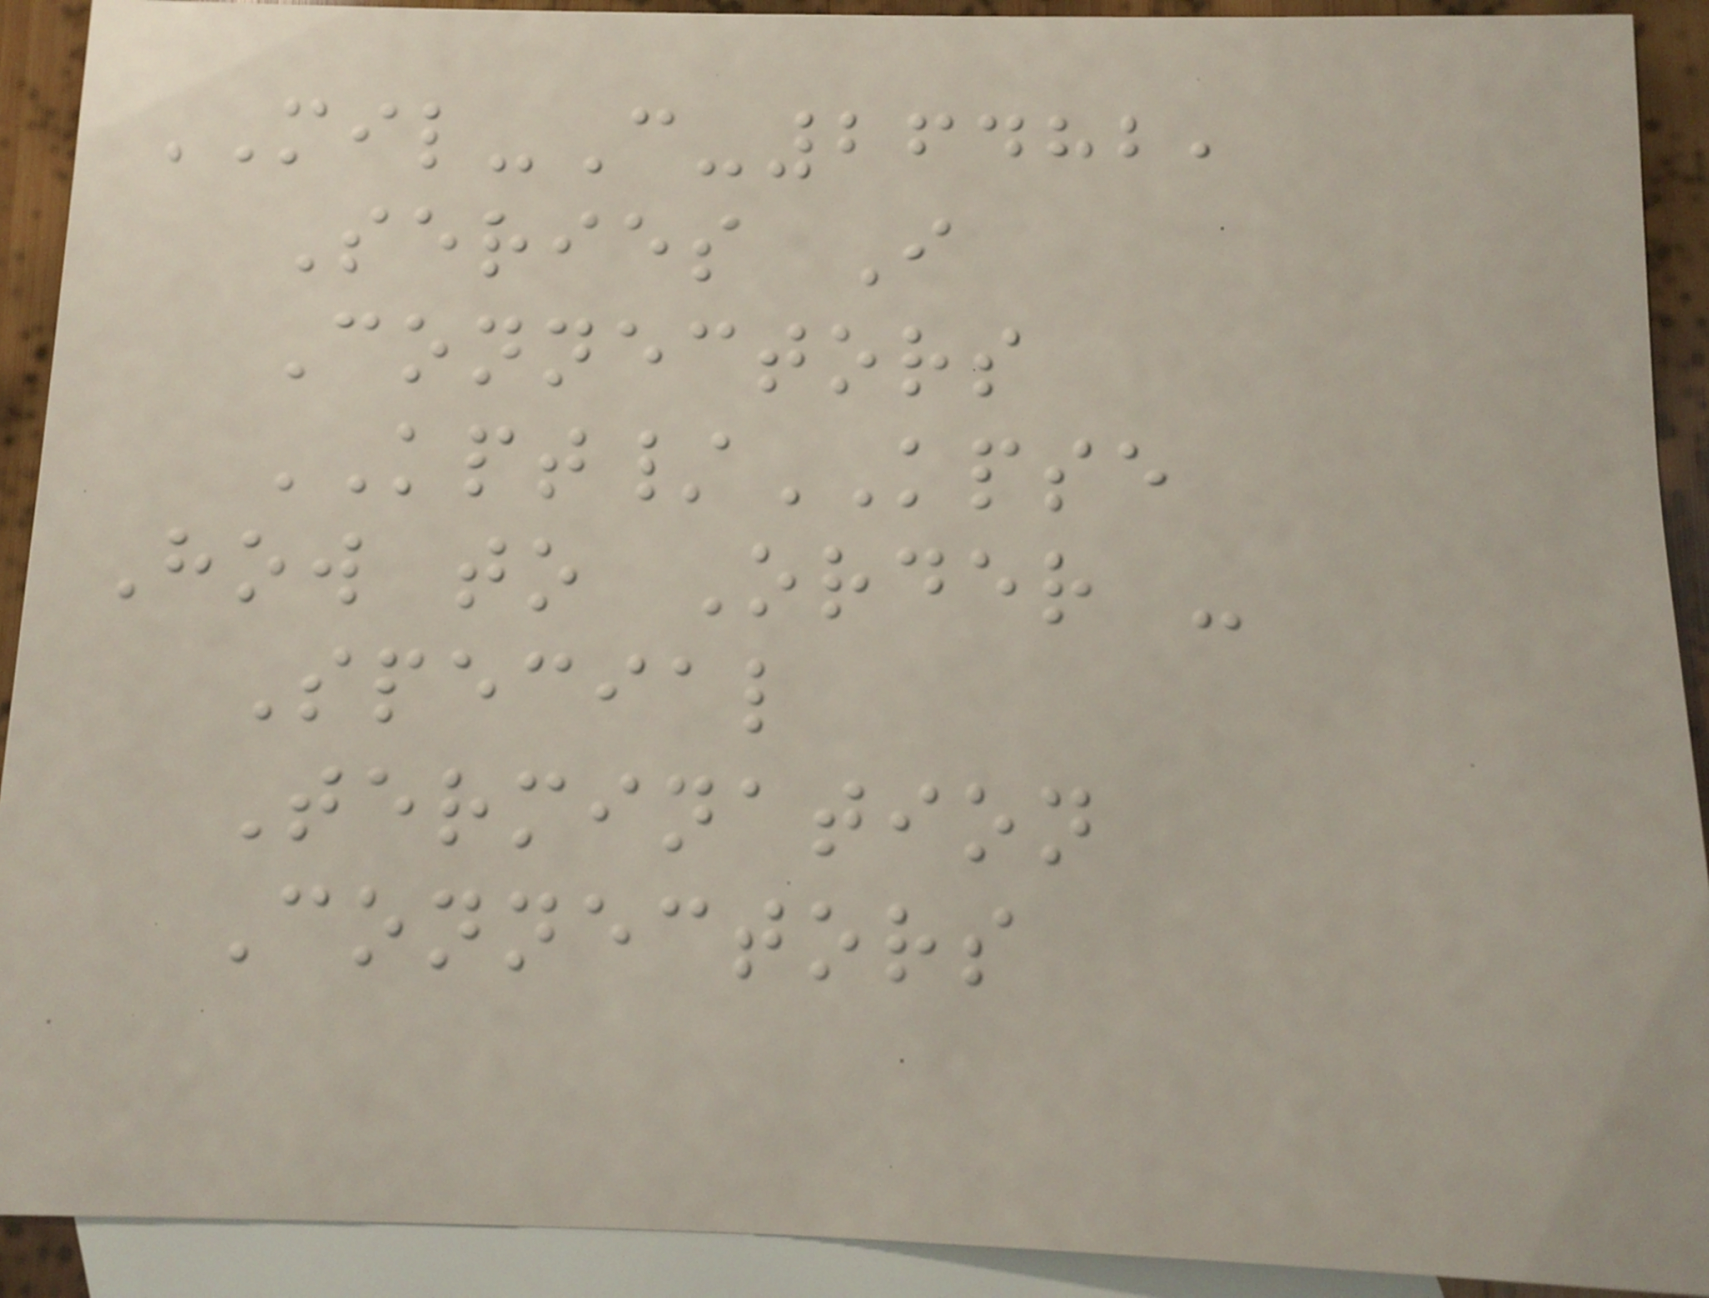MIL-C-26482,
Series I
Connectors
KPT/KPSE
How to Order -
Special
Termination
Connectors
